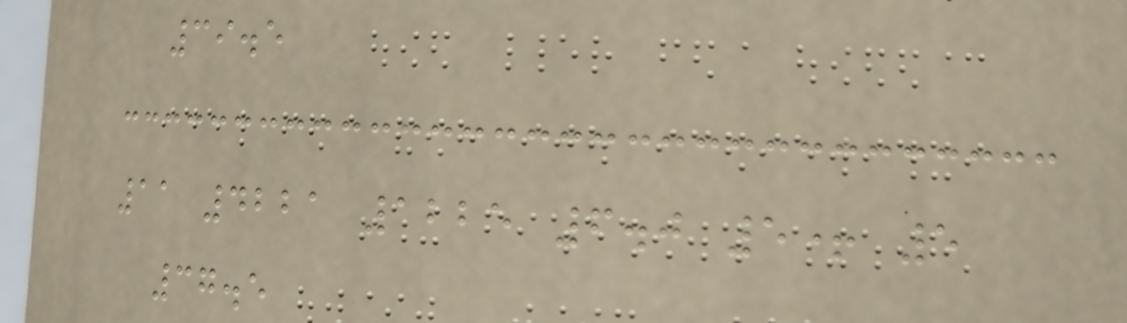39.5
11 4221 1225 6.0 5+ 5
37.5
